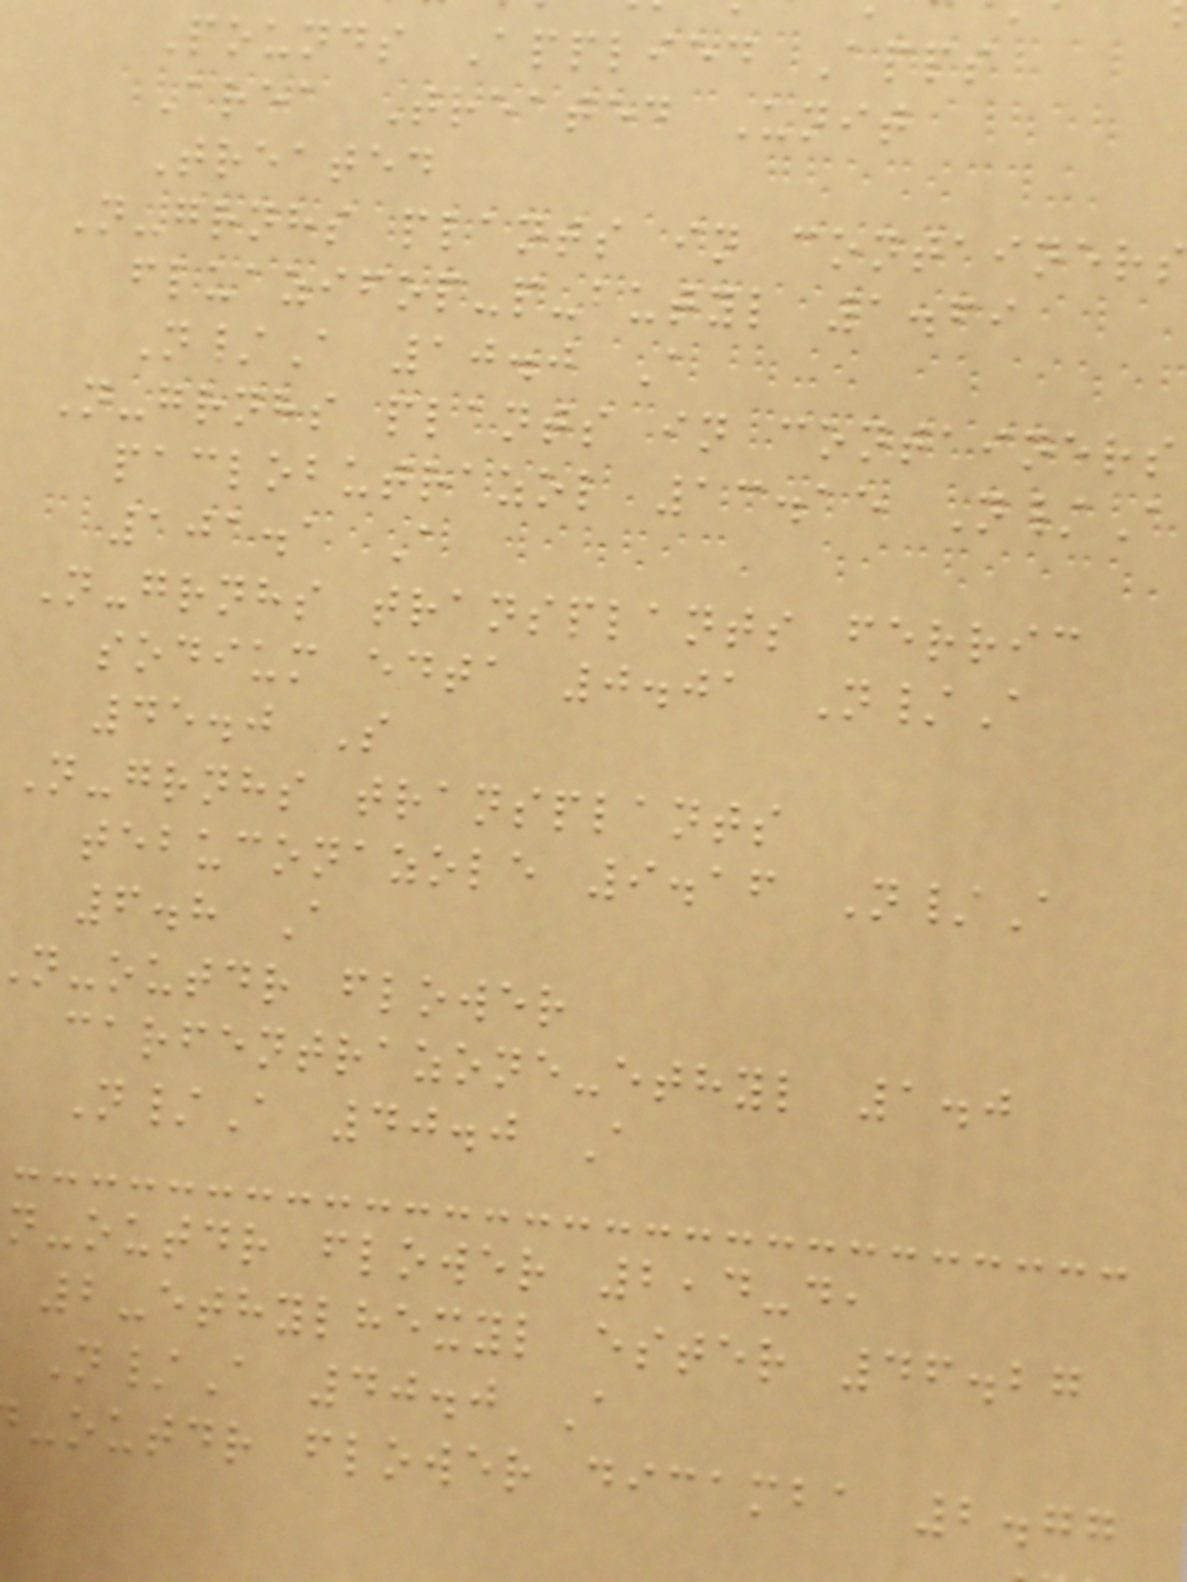Pounds Applied Apps
Area Treated Unit
Treated
N-grnhs plants in containers
fluazifop-p-butyl 1.69
N/A 10.0 A
N-grnhs plants in containers
paclobutrazol 13.15 N/A
101.1 A
N-grnhs transplants ferric
sodium edta 0.01 N/A
45.0 S
N-grnhs transplants
tebuconazole 9.16 N/A
6.8 A
n-outdr flower
carfentrazone-ethyl 1.0
N/A 40.0 A
n-outdr flower 2,4-d,
2-ethylhexyl ester 46.27
N/A 40.0 A
-outdr flower dicamba 2.77
